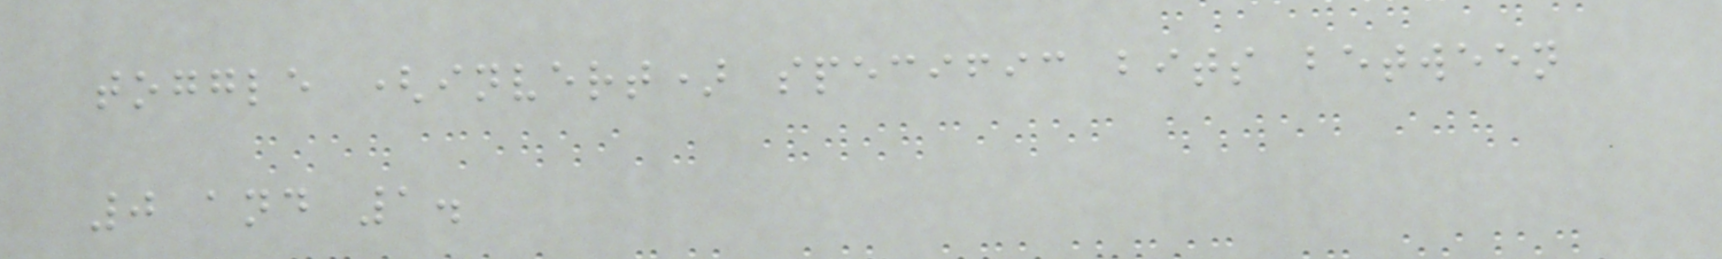toggle (invert) specific bits between
0 and 1.
